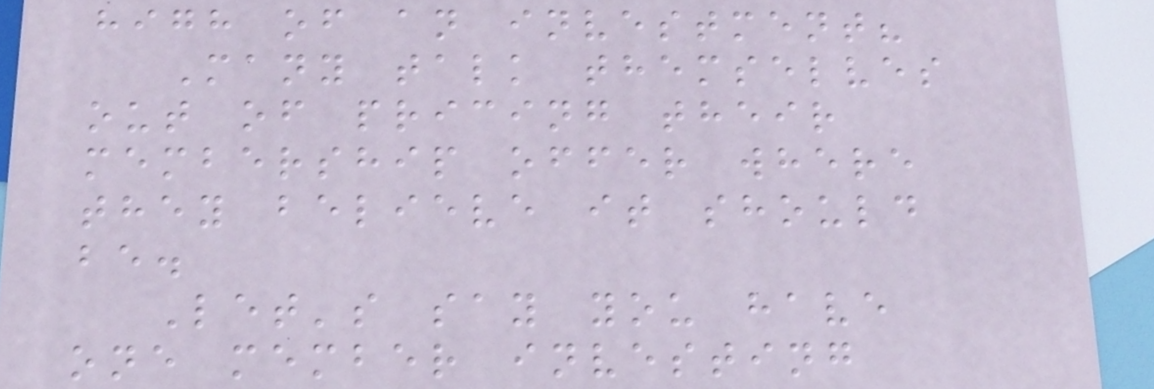high of an investment?
Many talk themselves
out of pricing their
membership offer where
they believe it should
be.
Let's say you have
one member investing
